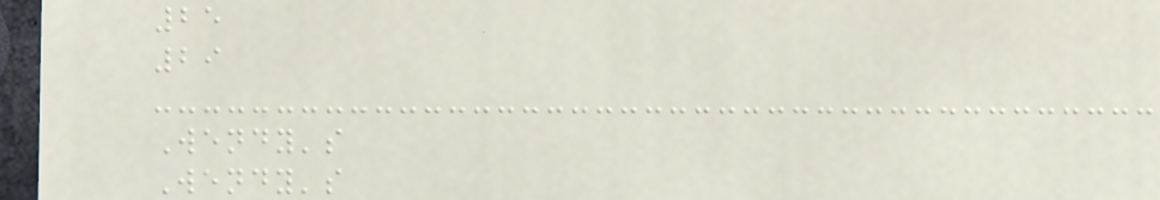25
29
Wendy's
Wendy's
